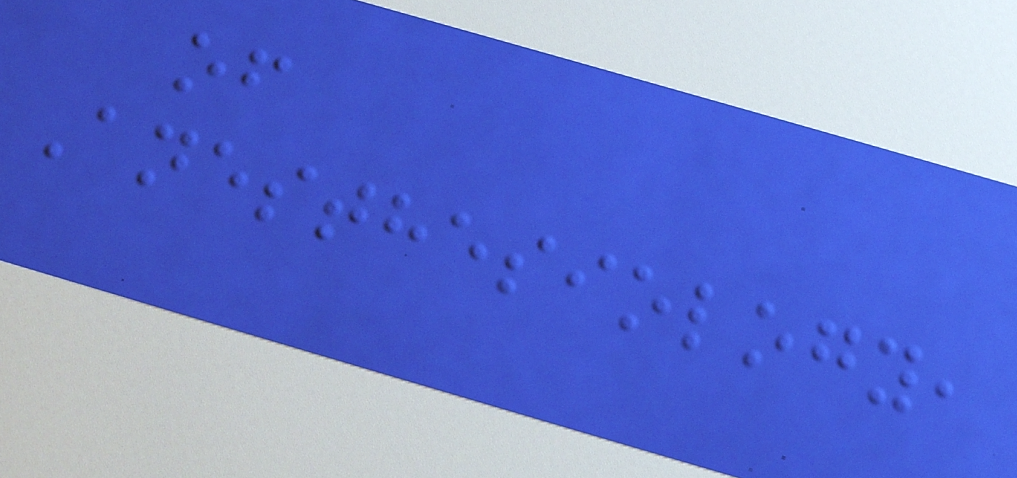of
Anesthesiology,
